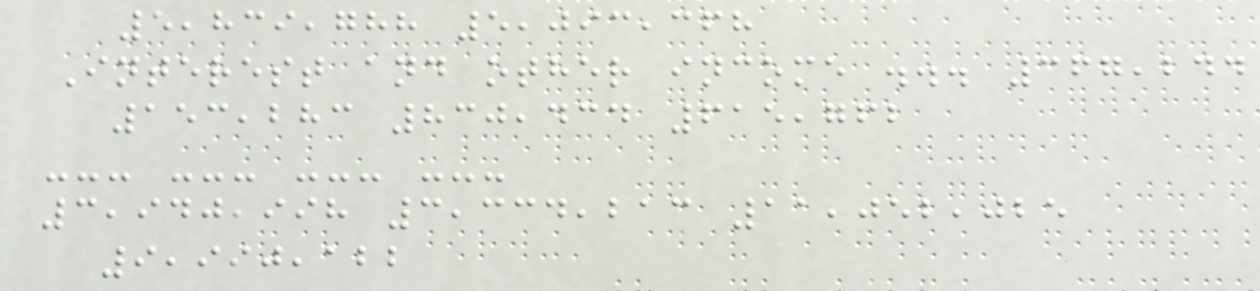5,839,788 5,093,368
Interest and other income ... 367,244
153,283 830,434 615,762
--- --- --- ---
3,940,998 3,334,213 11,052,025
9,990,122
